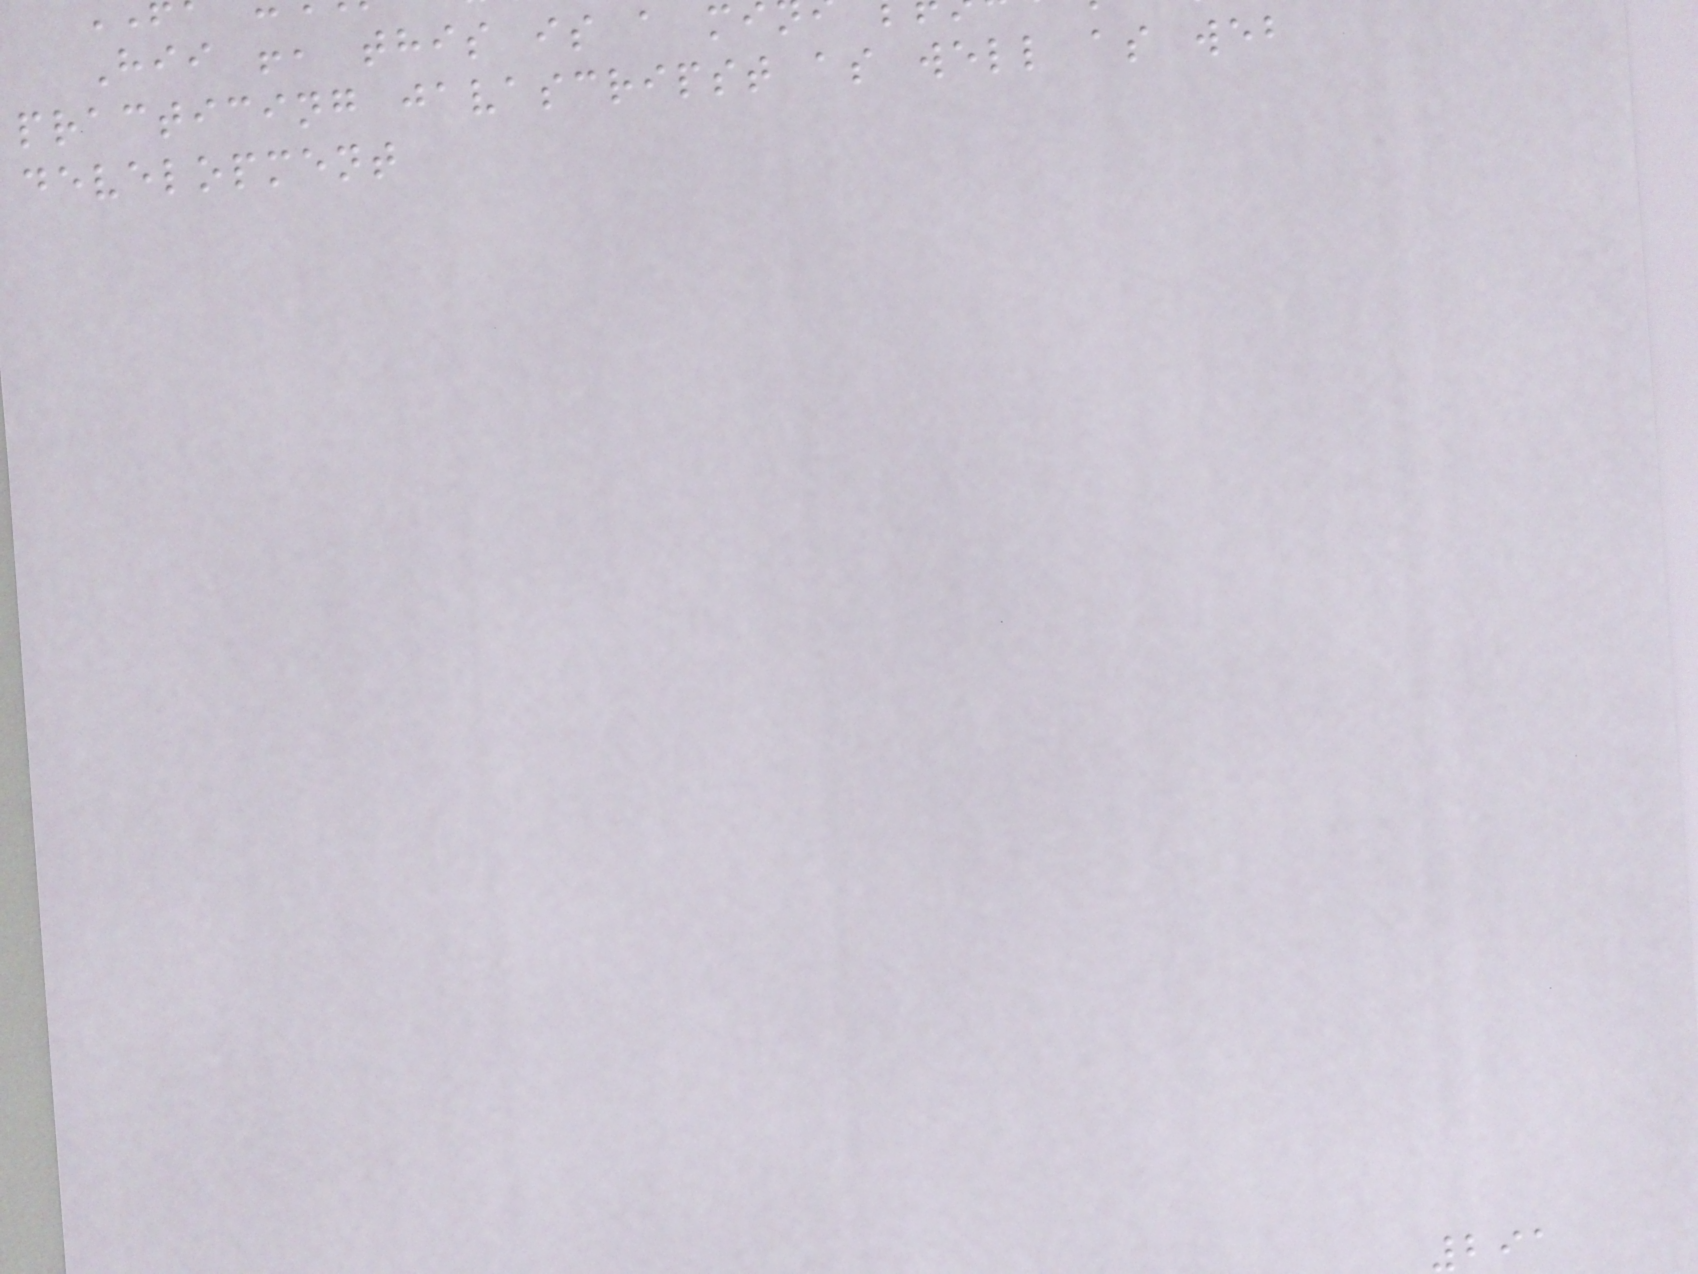Hii !, this is a m
practicing javascripst as well as web
development
291
